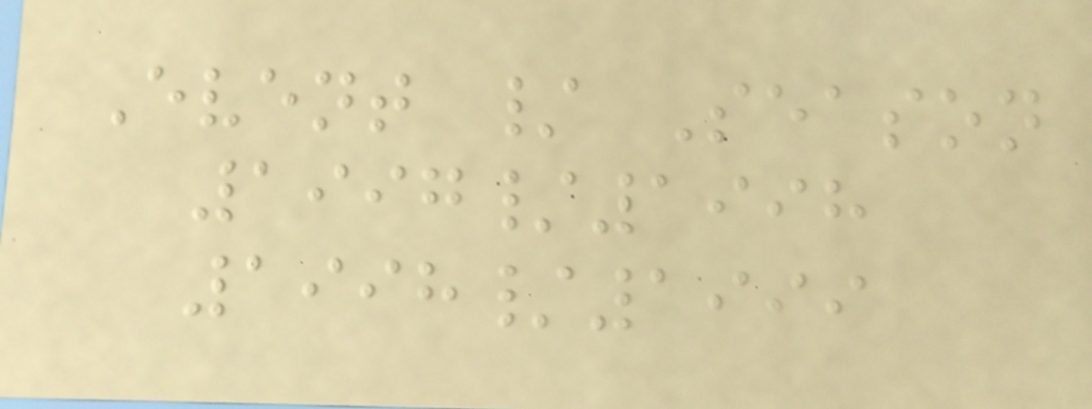Event / Season
1997/1998
1998/1999
